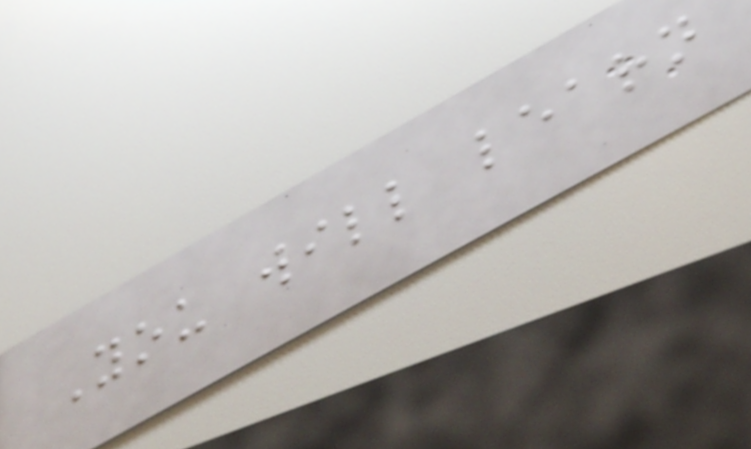You will learn
